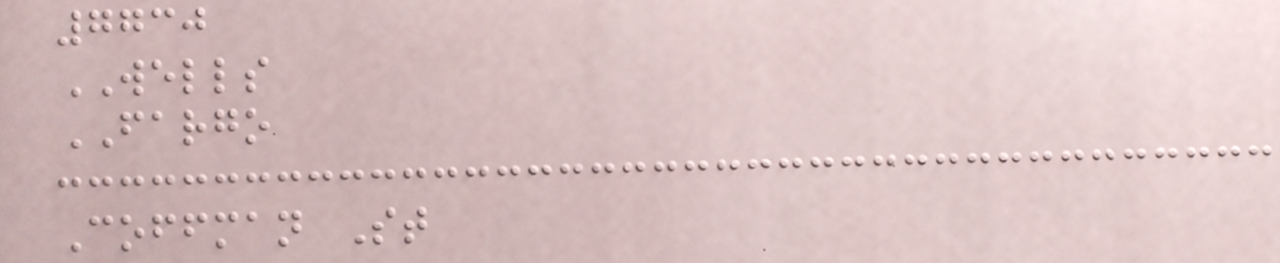7730
WELLS
FARGO
Coffman St
